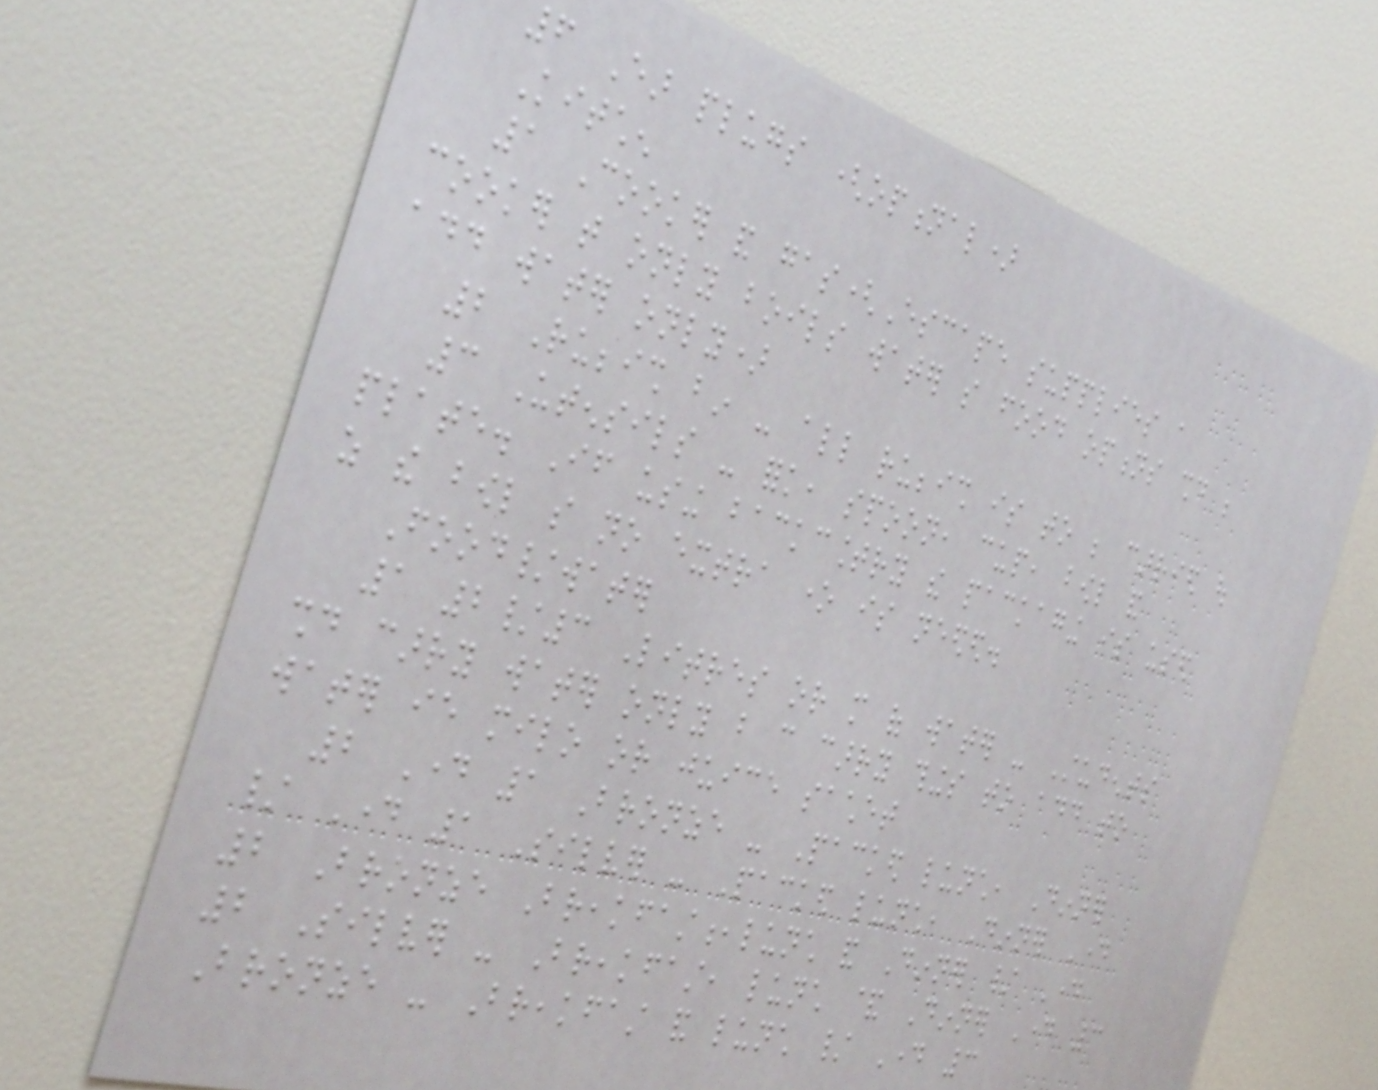6 Ear plugs (optional)
Kitchen
1 Cooker and gas(Escape supplies a
cooker that only boils water so food options should be
add water only)
2 Rubbish bin - all rubbish is to be carried out
3 Utensils - fork, spoon, cup, bowl and
plate. If using backcountry the packaging is used
as the bowl so no extra one is needed.
Food/water
1 2/3 Litres or more of water - Students
should carry water only but can carry things to add to
water ie milo or juice sachet
2 Day 1 Bronze - Packed lunch, Dinner
/ Day 1 Silver - Packed lunch, Dinner Day
2 Bronze Breakfast,lunch and Dinner / Day
2 Silver - Breakfast, lunch & Dinner Day 3
Bronze - Breakfast and lunch / Day 3
